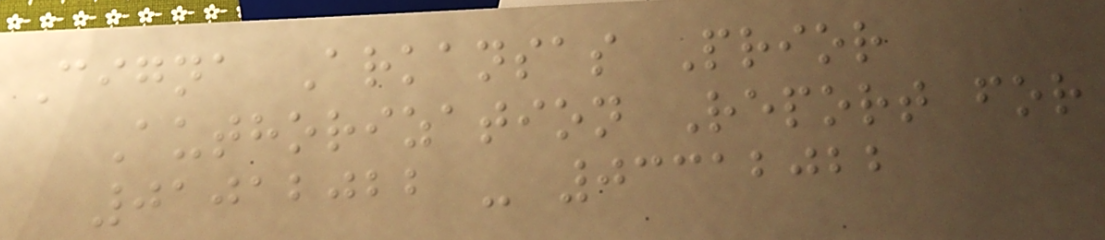Cigna Arkansas Prior
Authorization Report for
01012022 - 03312022
